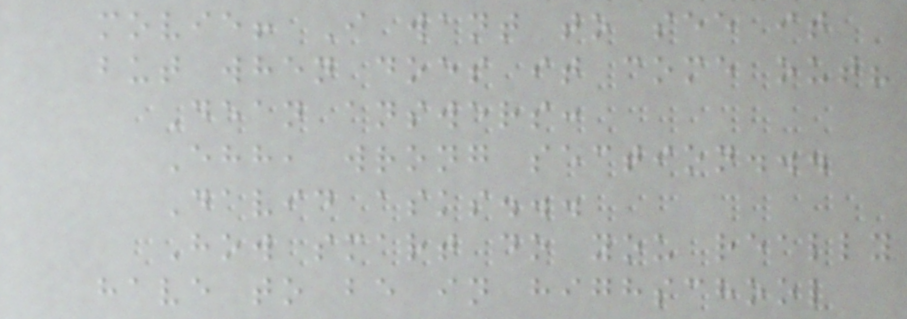movie! I want to see it
but when does it come out?
Dean answers:
Ehh, wrong section...
David asks...
How smart do you really
have to be in highschool
